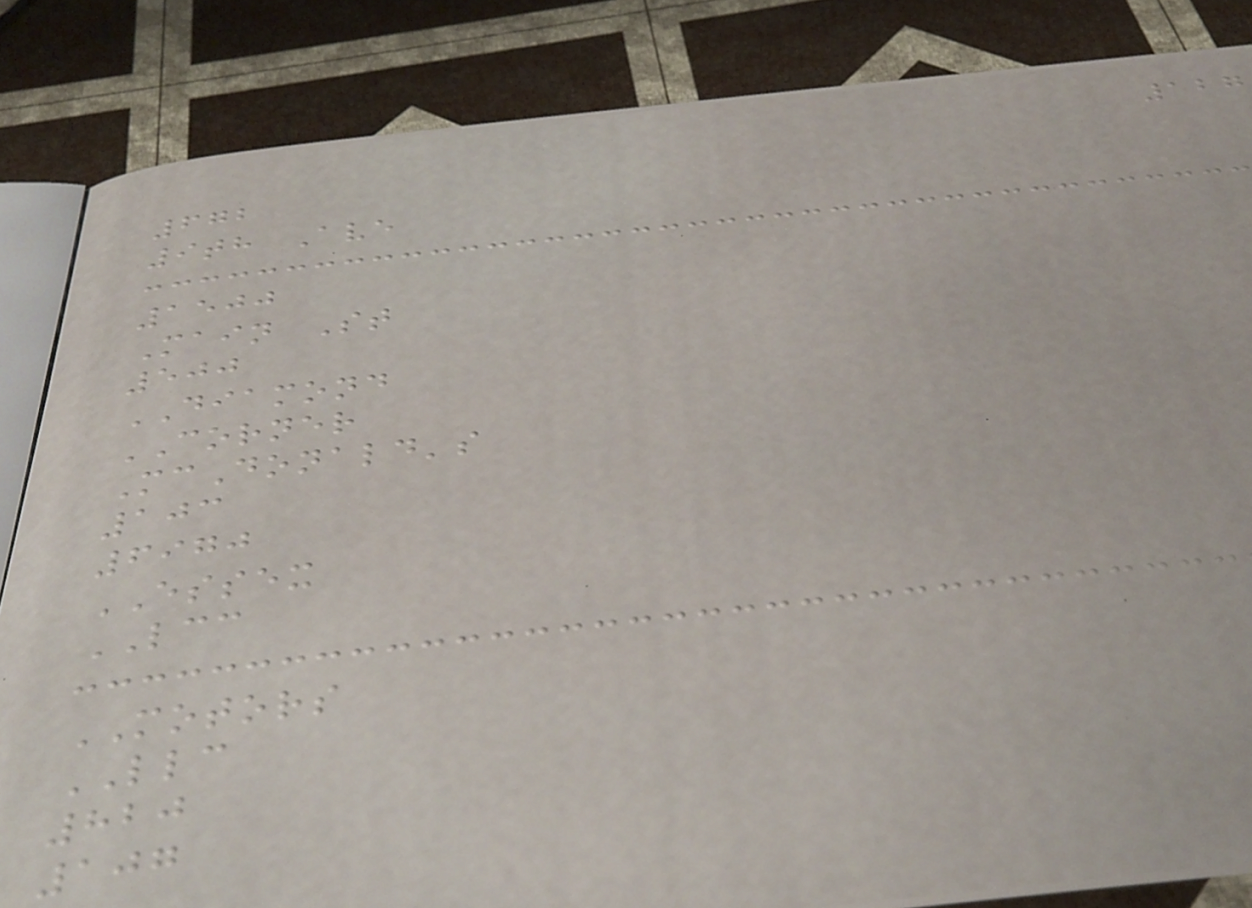127
672
9th Ave
1500
Main St
500
DIAMOND
CORNER
McDonald's
103
6970
ESSEX
LCC
MOTORS
LLC
820
107
